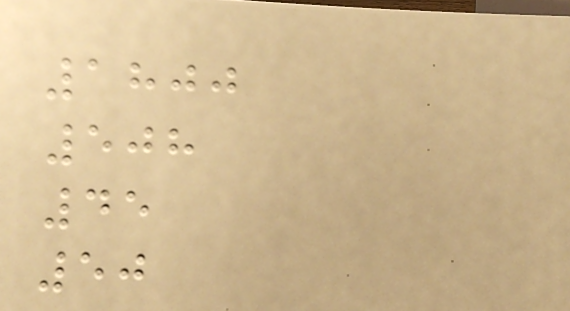1800
508
45
50
